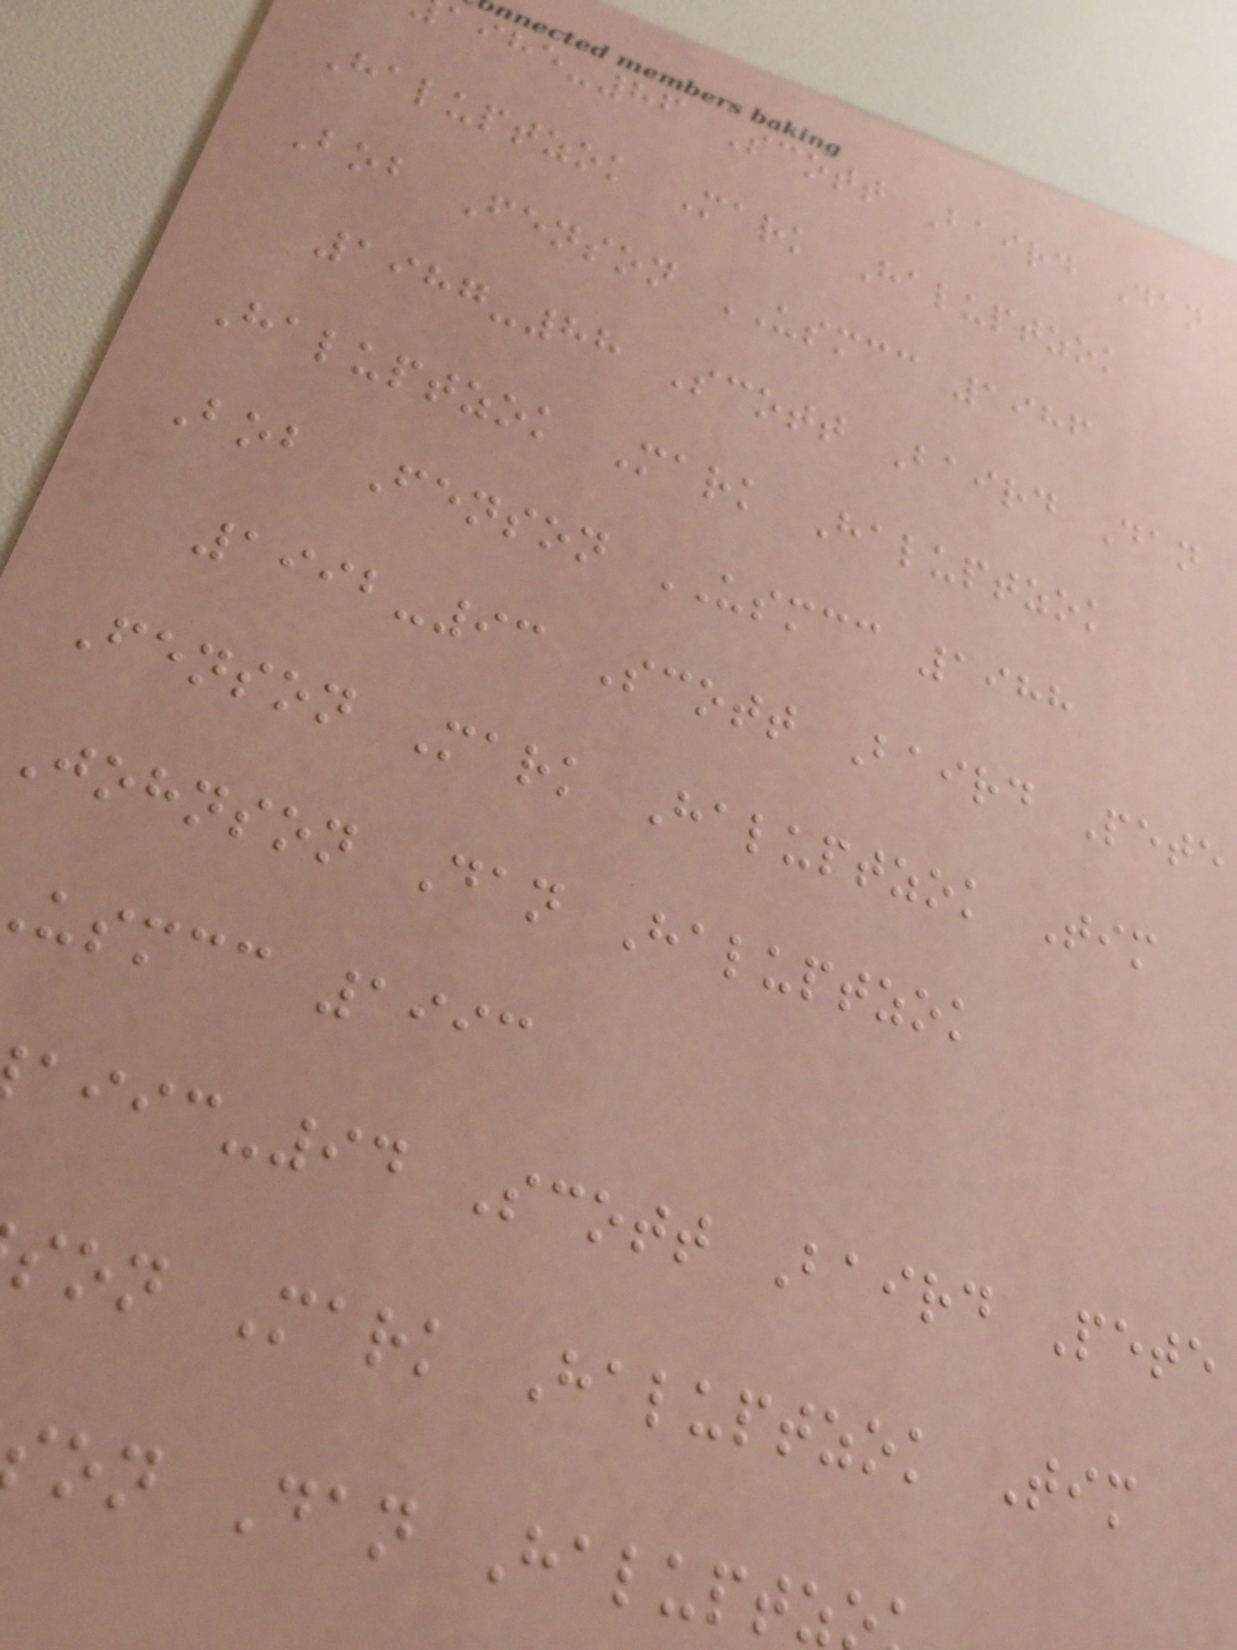-86 Scott Baird Dan
Haluptzok Mark Haluptzok
Bob Fenson USMCC 1986
1987-88 Scott Baird Dan
Haluptzok Mark Haluptzok
Bob Fenson USMCC 1988
1992-93 Scott Baird Pete
Fenson Mark Haluptzok Tim
johnson Dan Haluptzok
usmcc 1993
-94 Scott Baird Pete
son Mark Haluptzok Tim
on Dan Haluptz
